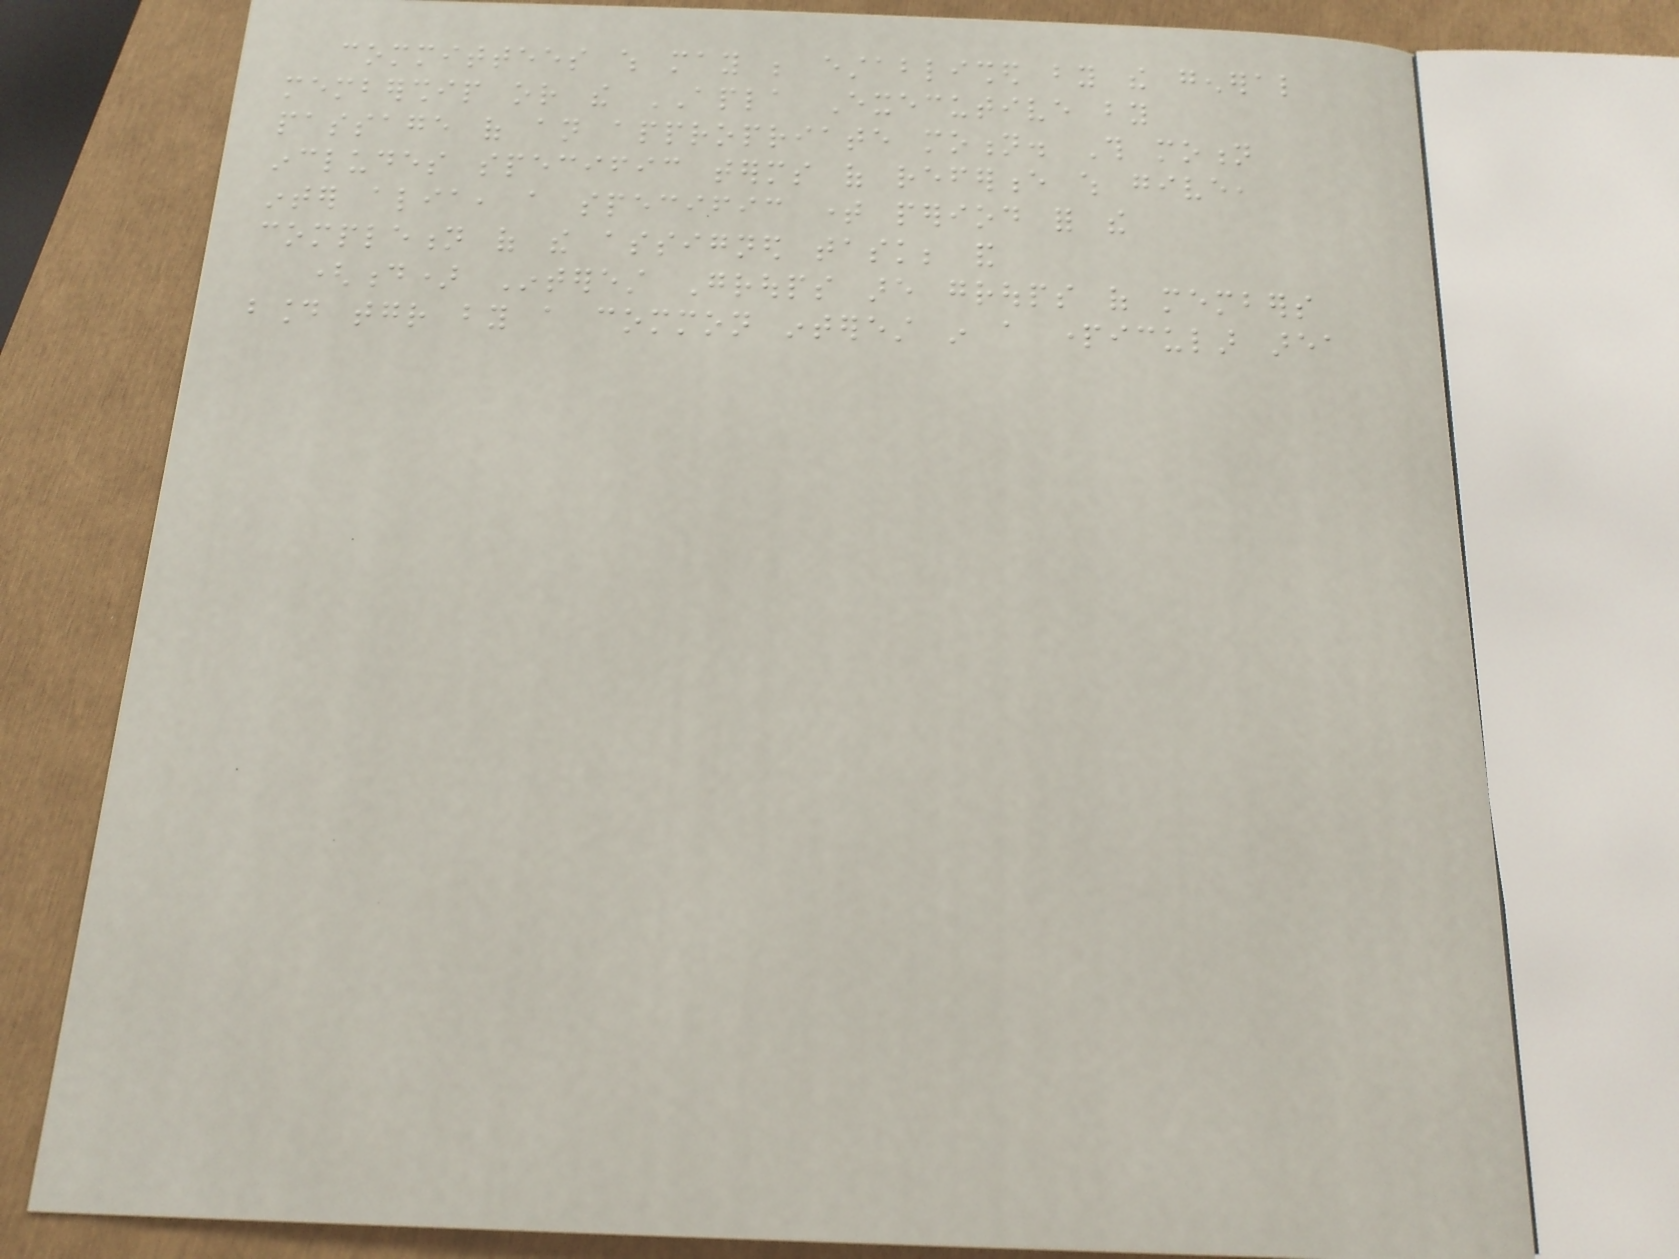committees which may be established by the general
membership or the APLA Executive by
passage of an appropriate motion. This motion
includes specific terms of reference which give,
inter alia, a specific time period for the
completion of the assigned task; and
(d) Interest Groups are groups of members
bound together by a common interest in a particular area
